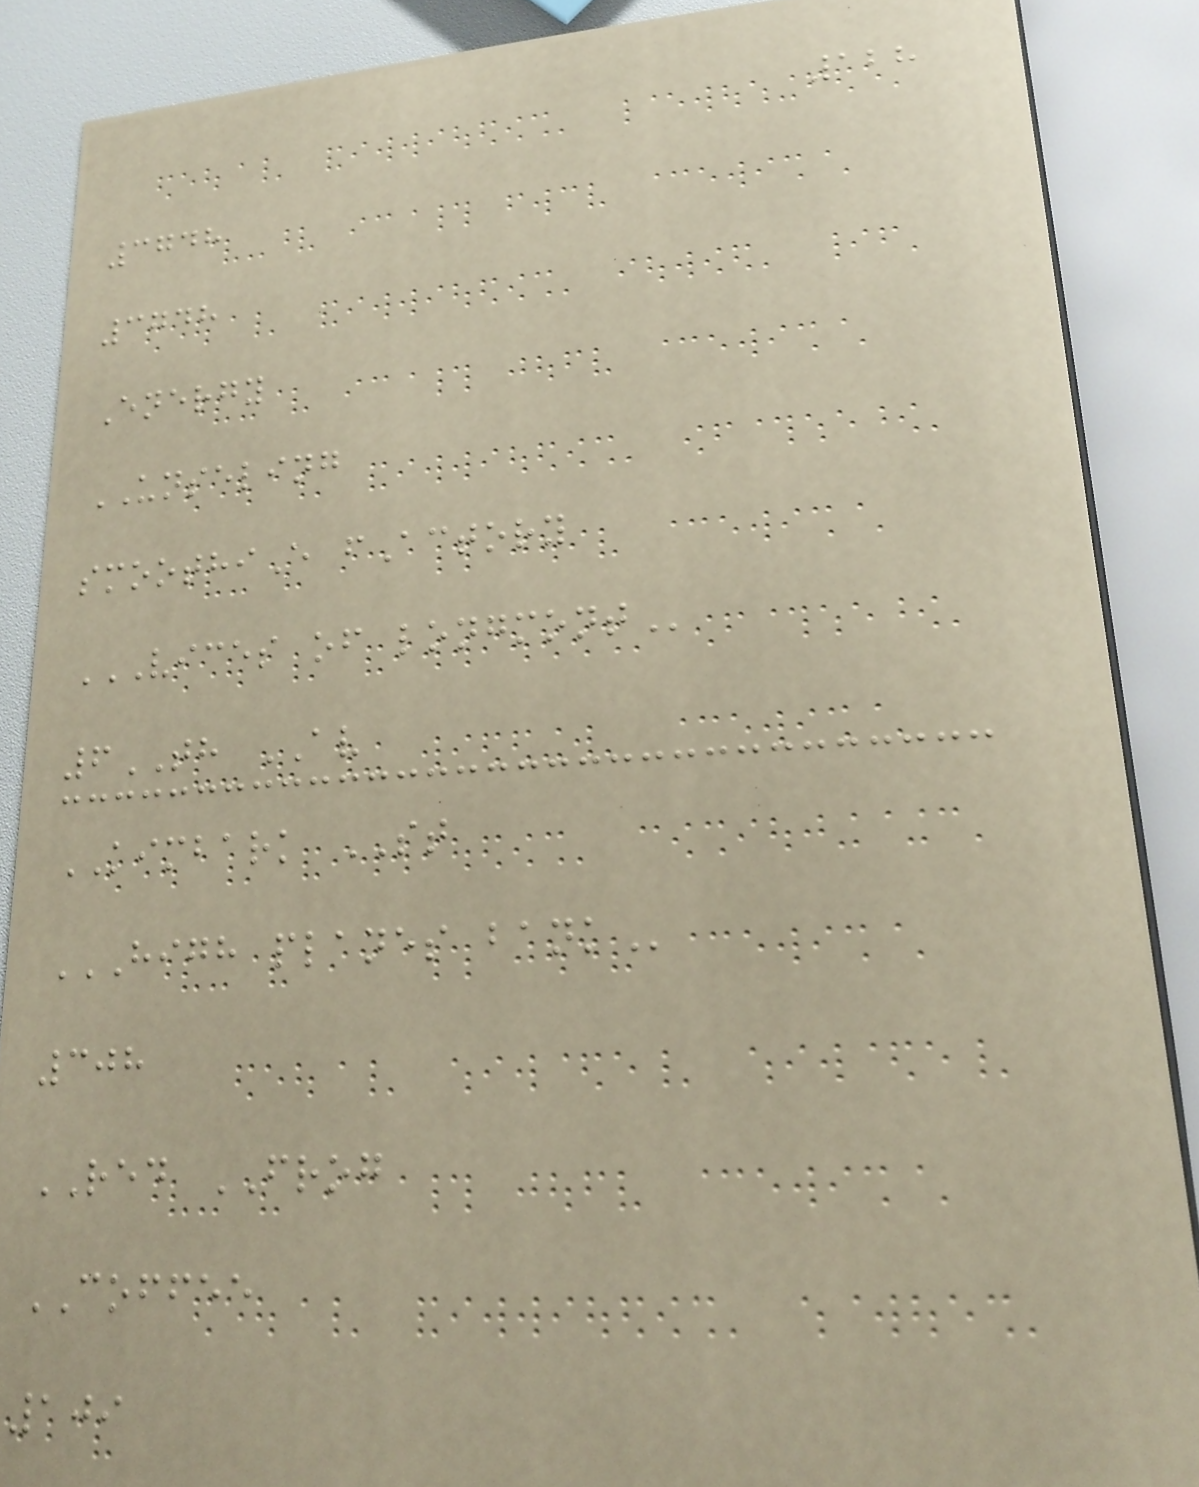128
3748
3748
Energy
UNSELING
smoothiE fActory
VICES OF LONGMONT
6TH AV
KIMBARK ST
HIGH PLANES BANK
308
RED FROG
COFFEE
109
